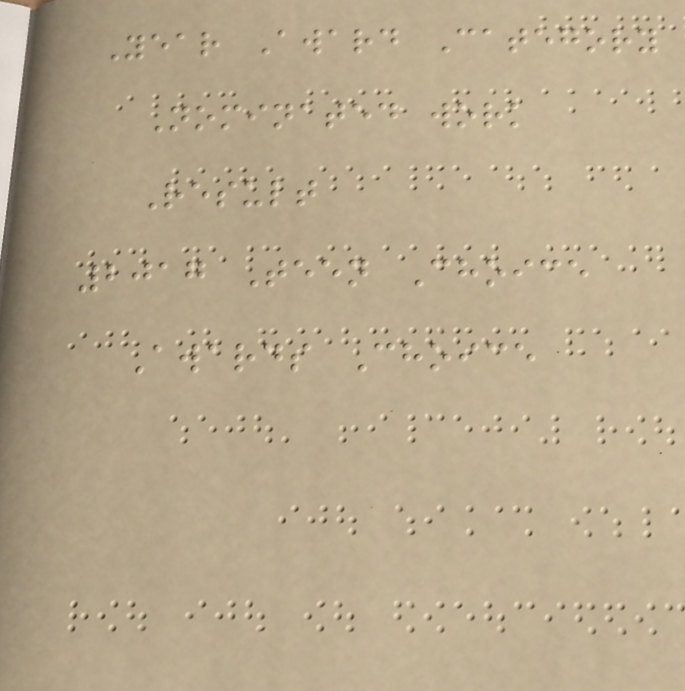Year Award Category
Nominated work
Result
2017 Teen Choice
Awards Choice
